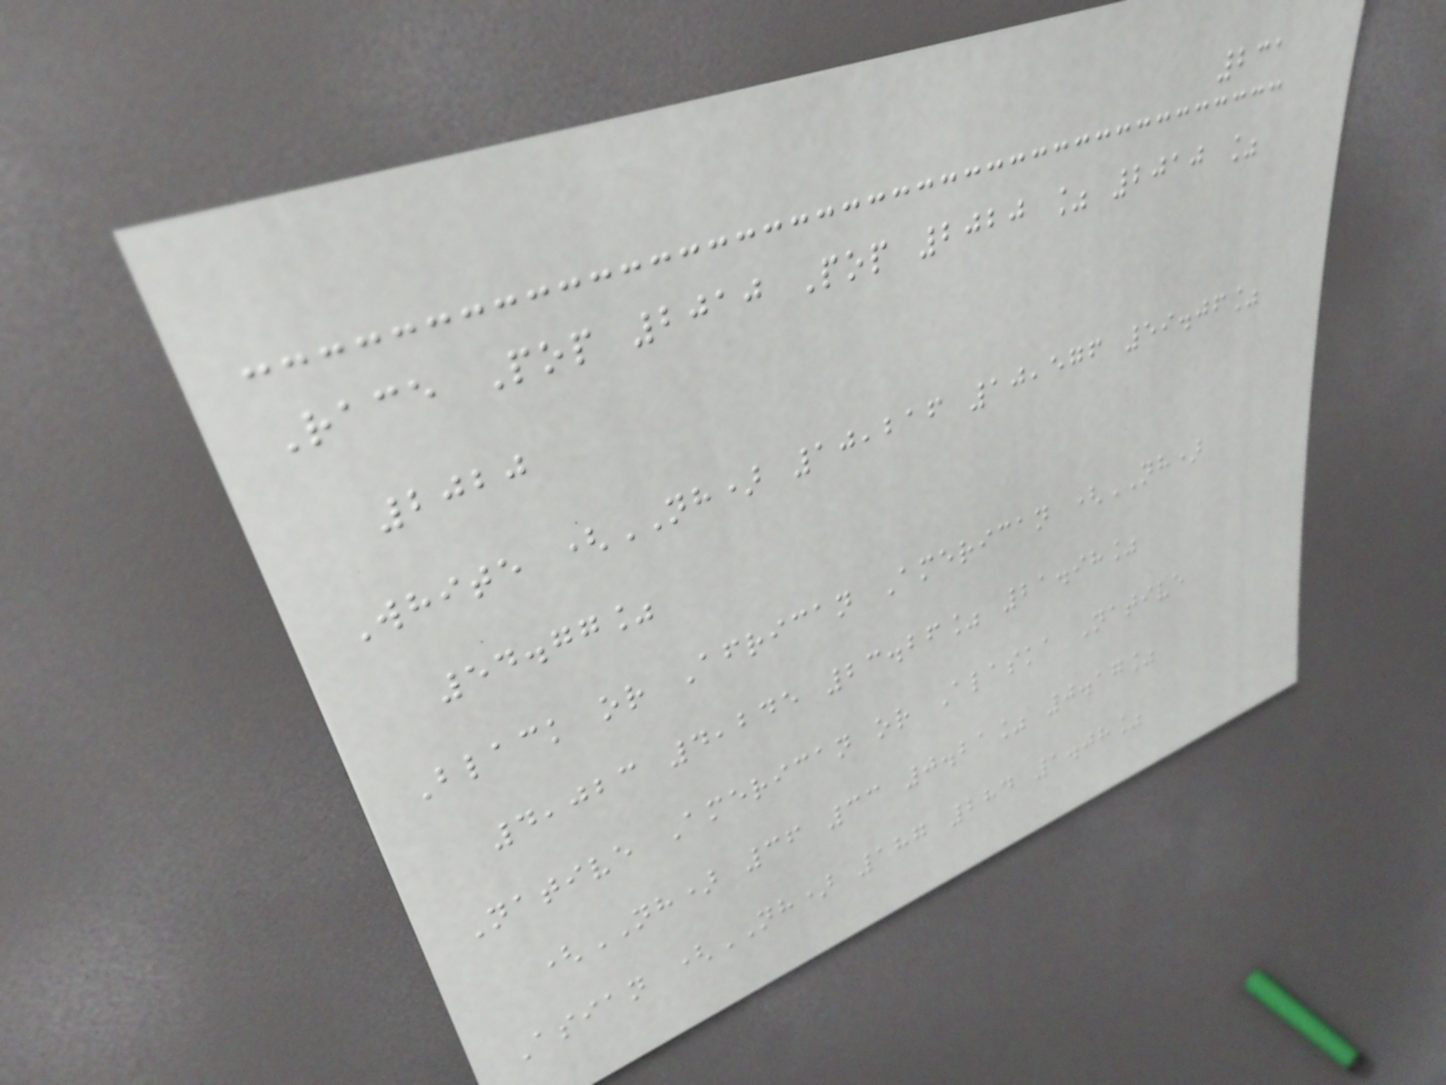231
Race Pop 2010 Pop 2020 % 2010 %
2020
White (NH) 10,216 10,576 59.06%
54.77%
Black or African American (NH)
4,023 4,245 23.26% 21.98%
Native American or Alaska Native
(NH) 36 33 0.21% 0.17%
Asian (NH) 187 284 1.08%
